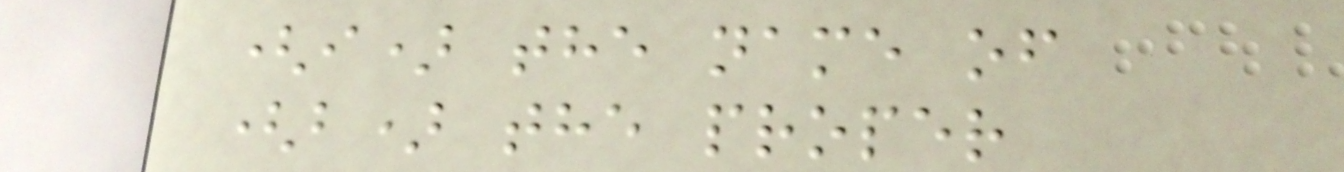(i) the name of
(b) the proper
